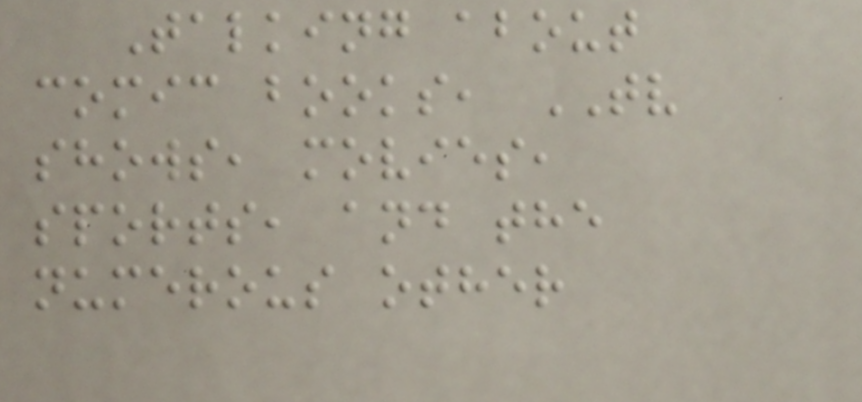Talking about
comic books, TV
shows, movies,
sports, and the
numerous other
